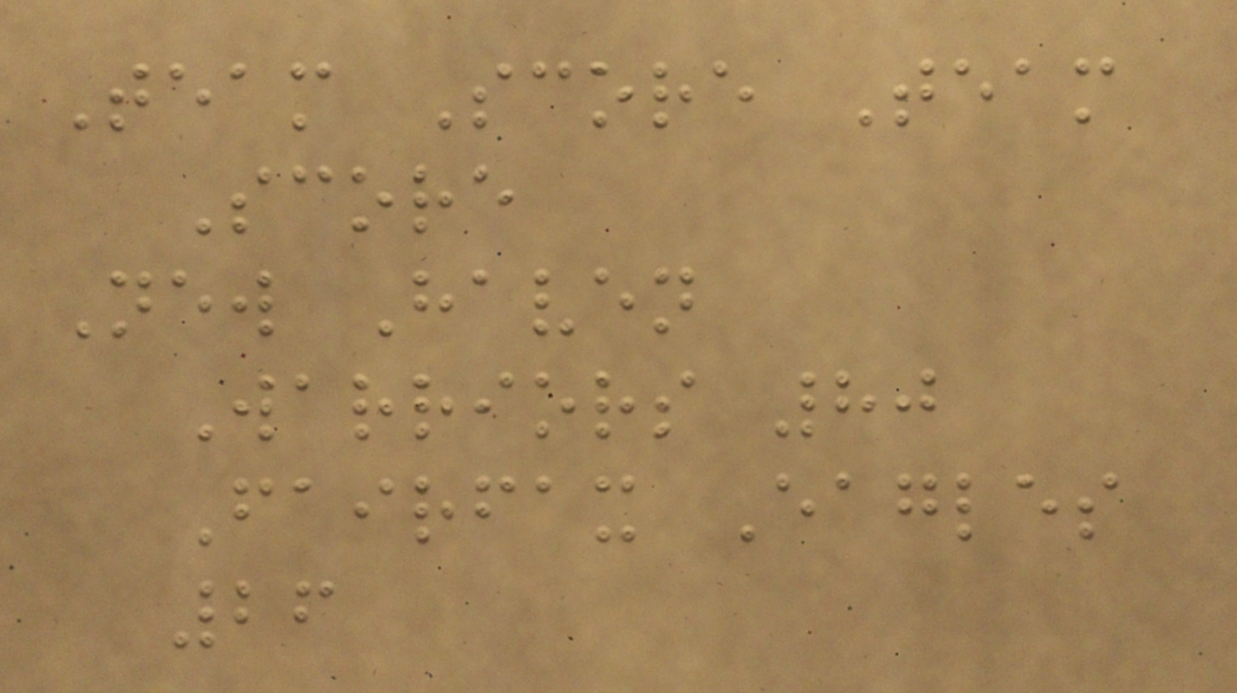Team Score Team
Score
New Haven
Warriors 80
Fairfax Eagles
26
